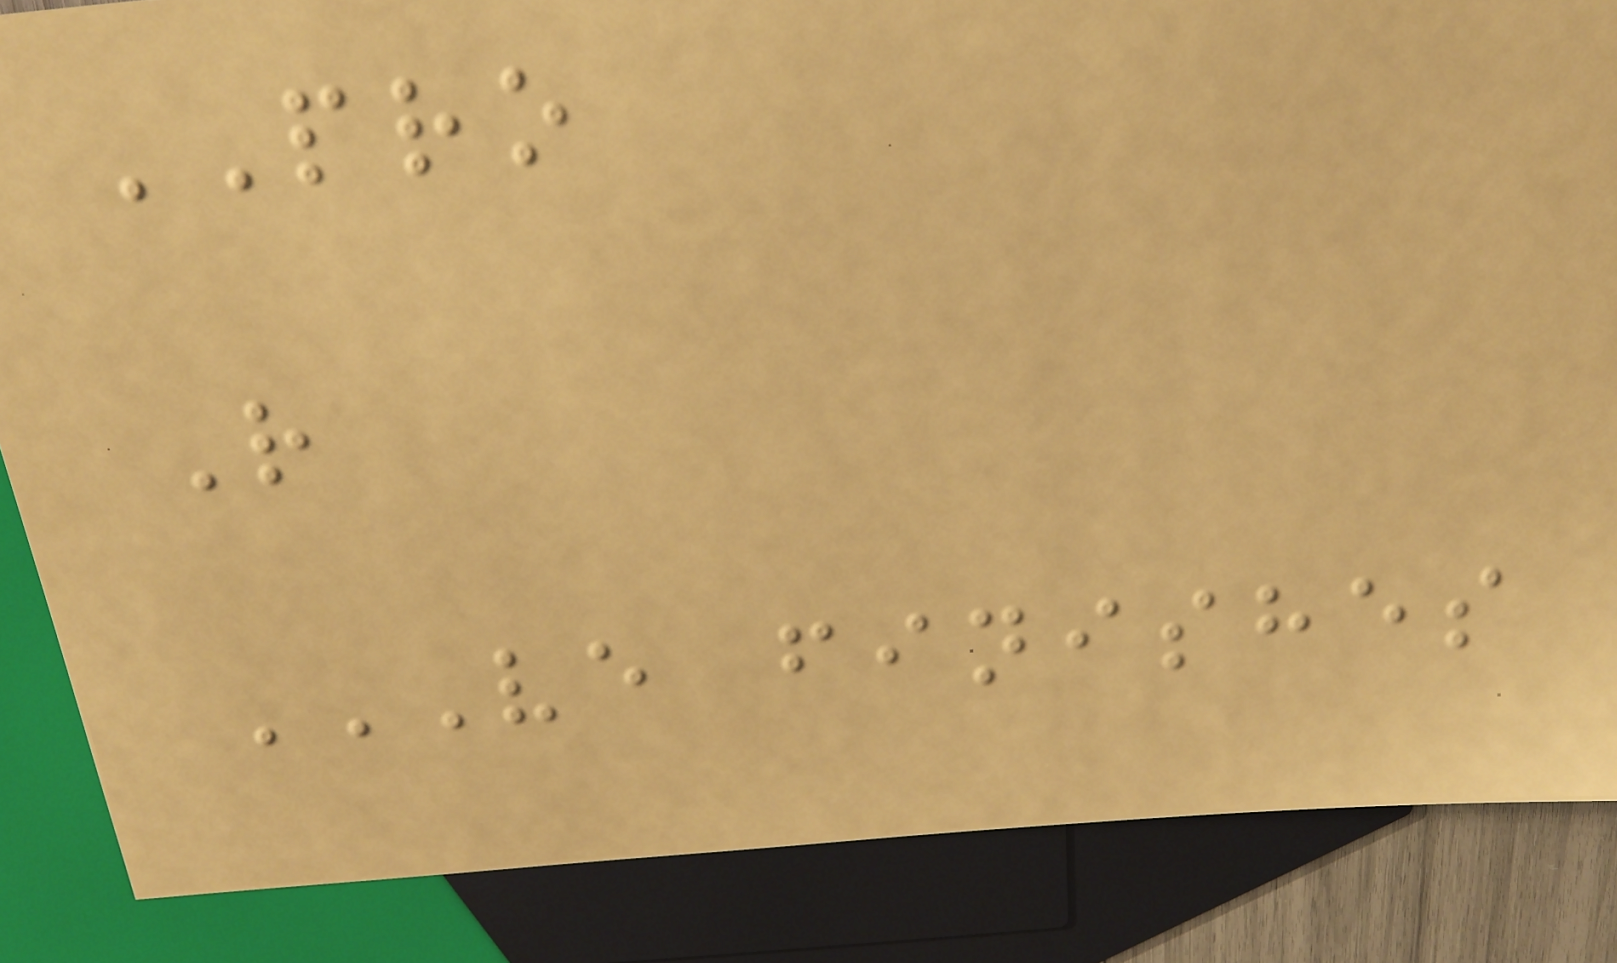PRO
R
VE FINISHES
